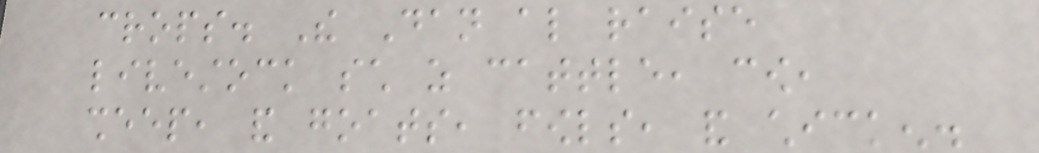crops. The Dan also raise
livestock such as cattle, cow,
sheep, and goats, fowls, and chicken.
